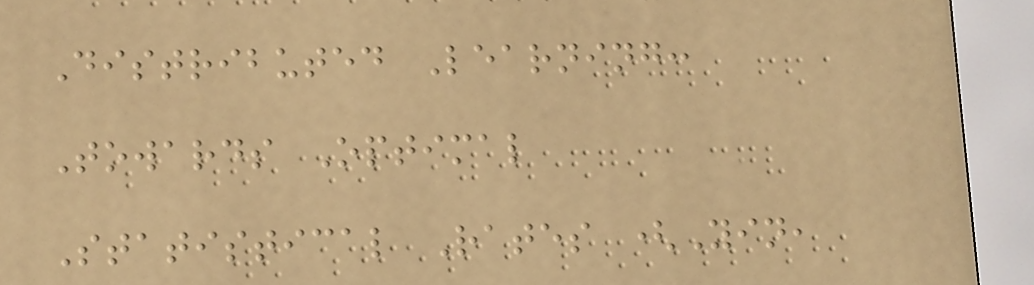Distributed Learning:
Towards Optimal
Statistical Rates (Yin,
